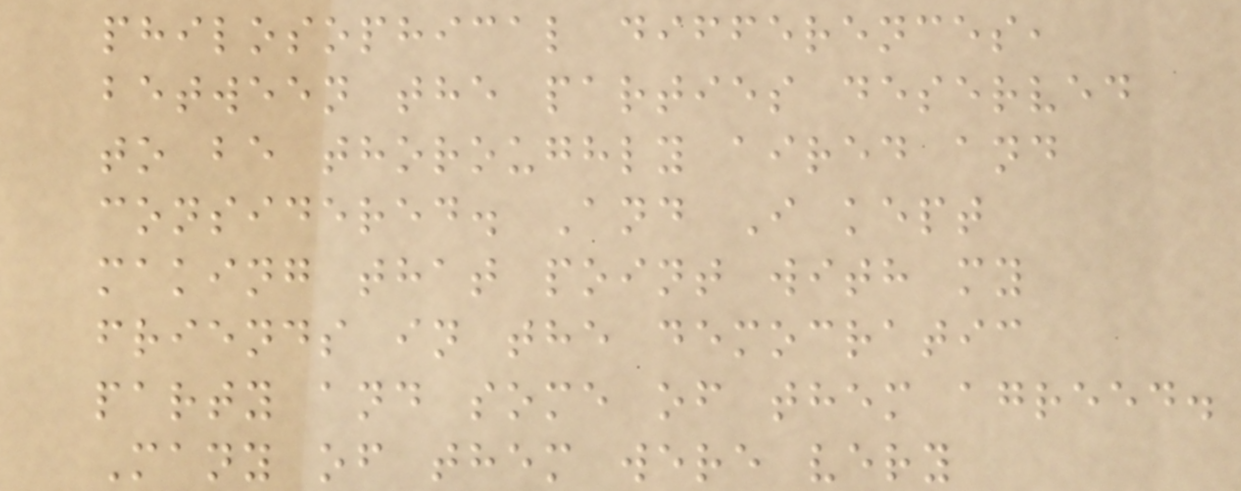philosophical differences,
between the parties deserved
to be thoroughly aired and
considered. And I kept
making that point with my
friends in the democratic
party and some of them agreed.
Many of them were very
